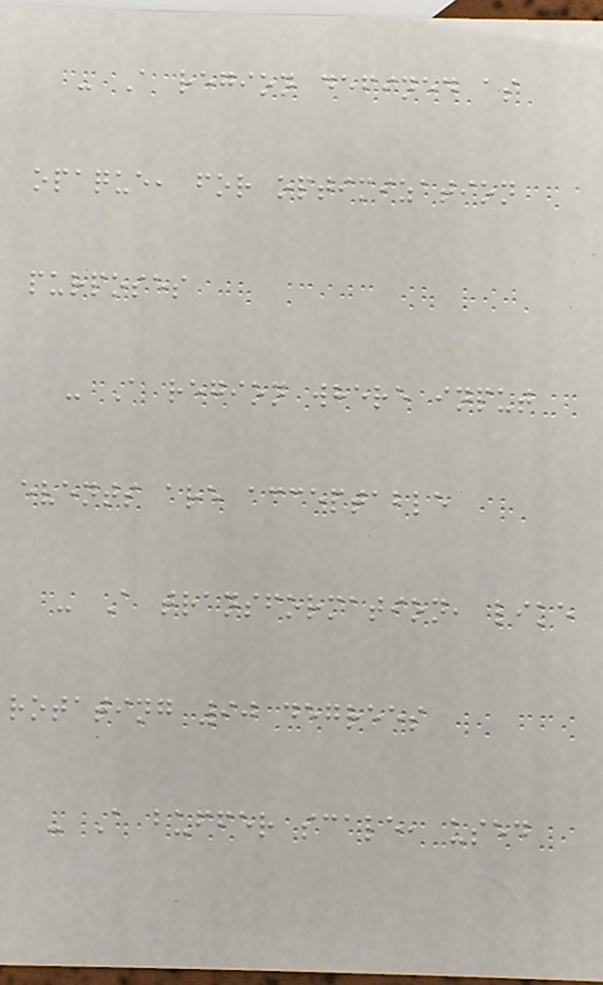- A region defined as
opaque, for optimization
purposes
- A region where input
events are acceptable
- A transformation, like
rotating 90 degrees
- A buffer scale, used
